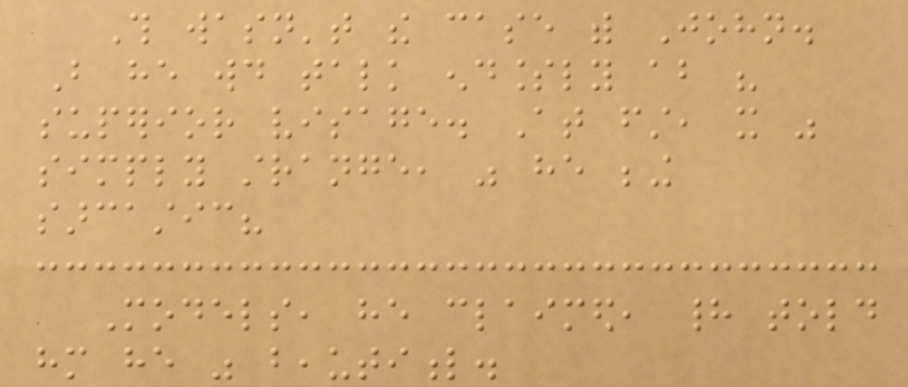This wasn't the case with John.
But he would talk endlessly about his
superior visage. At first, it was
simply strange, was he being
sarcastic?
Models, he claimed, had told
him he was beautiful.
